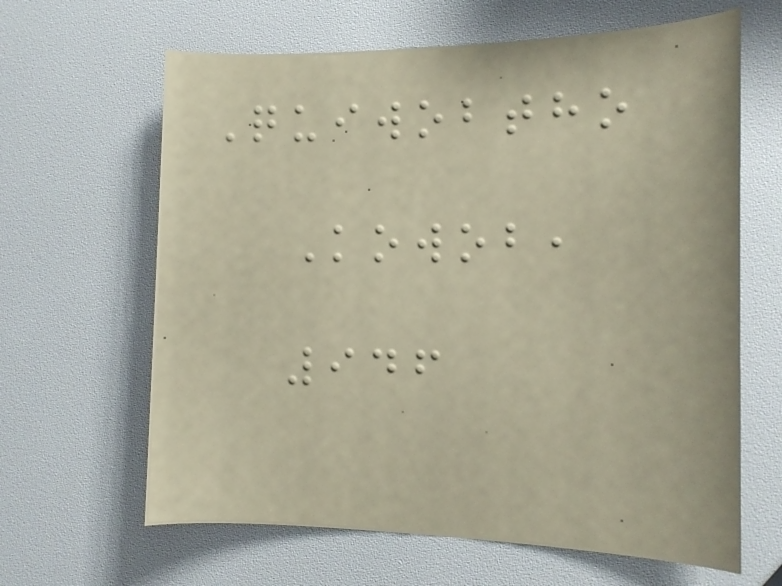Quiwobtho
Kowob,
946
